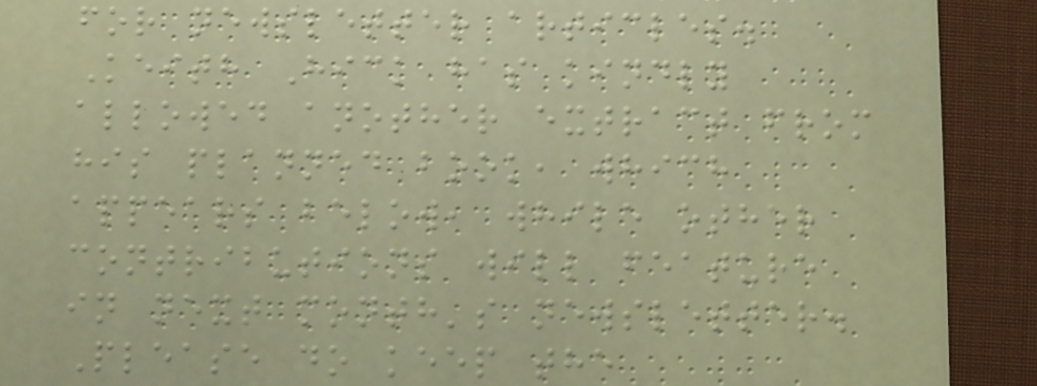for newsletter articles.
Keith Hick has kindly
allowed another extract from
his planned book, which
appears below, while other
contributions will feature
in next month's newsletter.
Please do keep the
